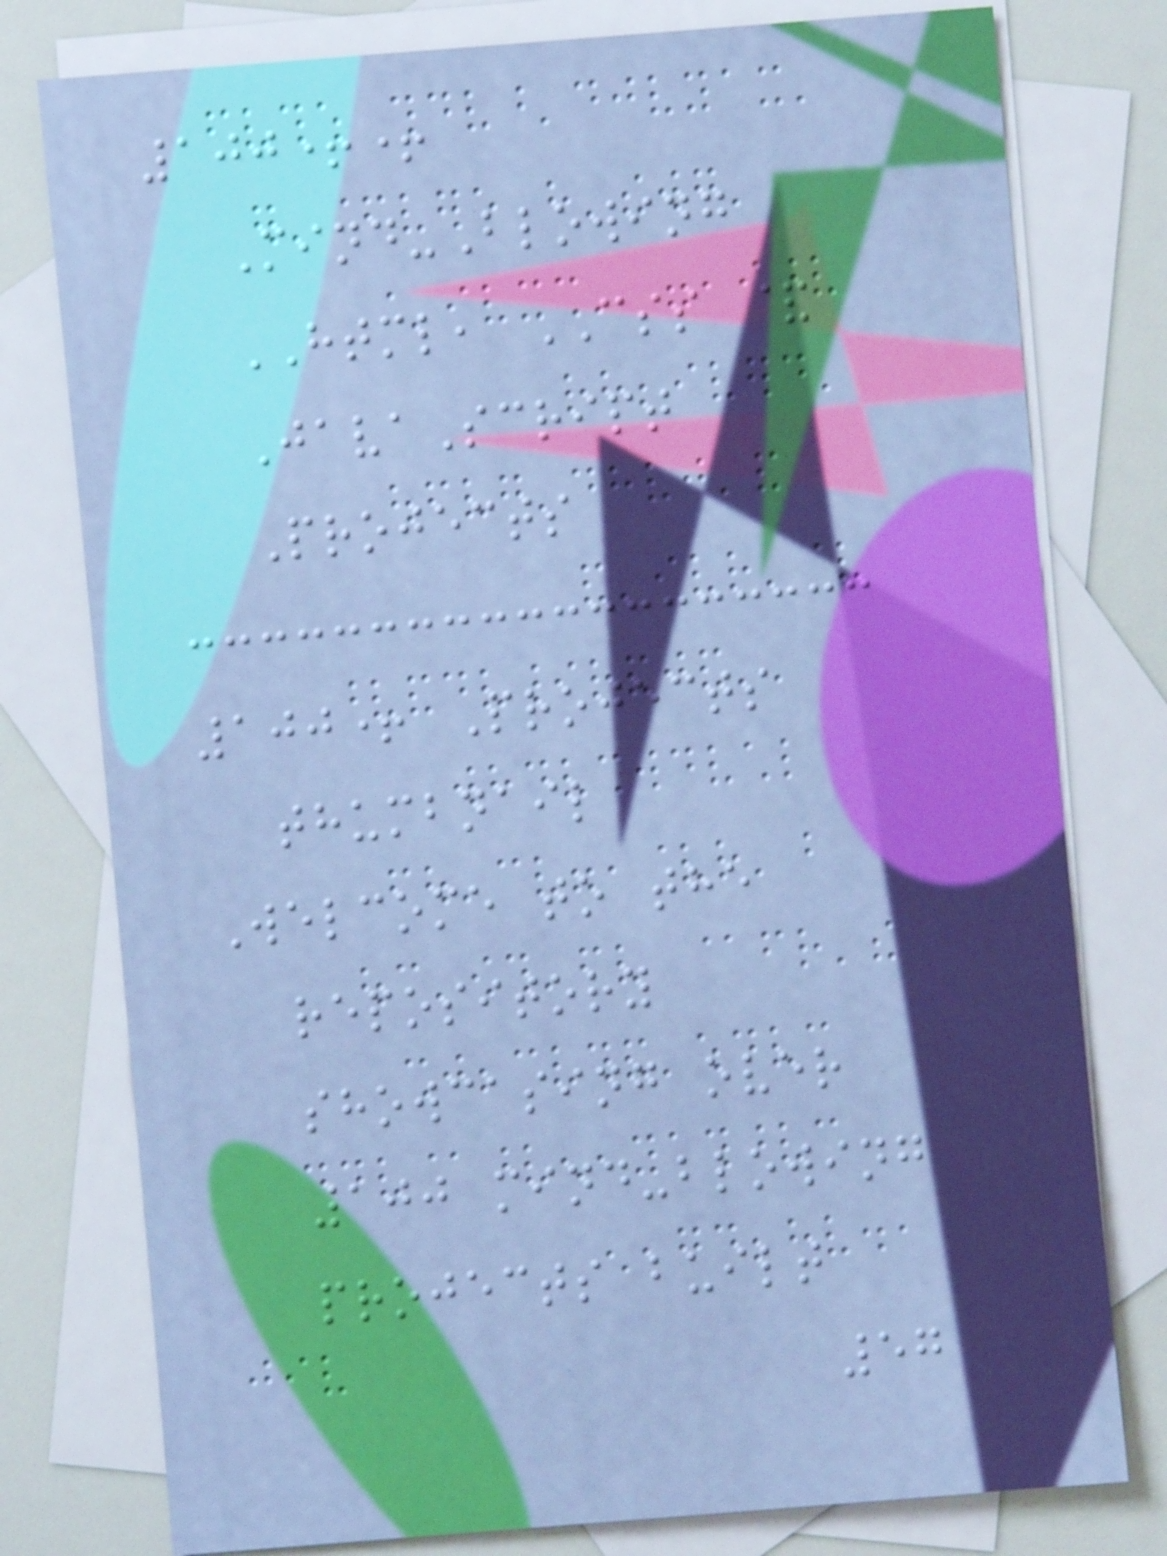100++
Mind-Blowing
HTML, CSS &
JavaScript
Projects
100+ Projects
thumbnail
Welcome to the
repository
showcasing over
100 mind-blowing
projects built
57
